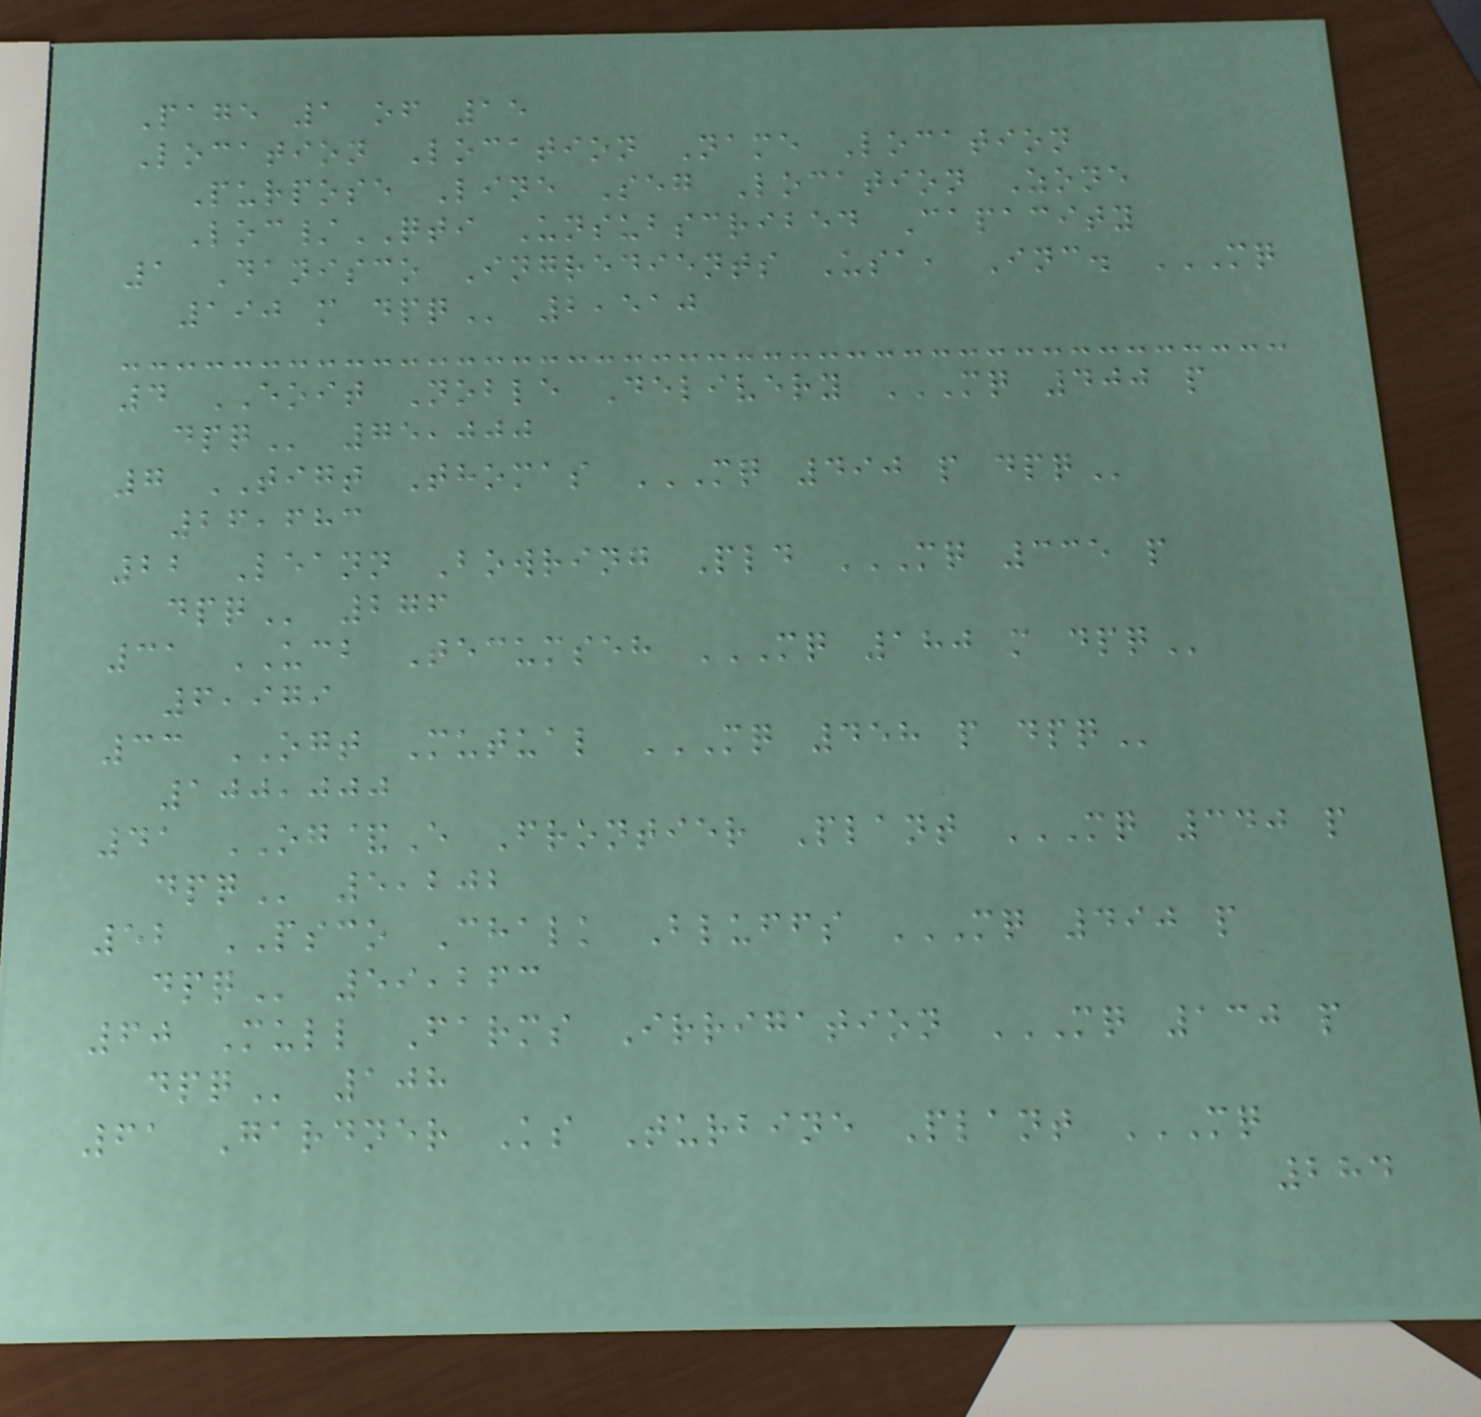Page 1 of 15
Location Location Name Location
Purpose Line Seg Location Zone
Loc/QTI Unsubscribed Capacity
1 Danisco Ingredients Usa, Inc. MQ
190 M DPQ 2,510
4 EOIT Noble Delivery MQ 400 P
DPQ 75,000
7 TIGT Thomas MQ 490 P DPQ
26,683
22 Leann Bowring Pld MQ 335 P
DPQ 276
31 UCB Tecumseh MQ 180 M DPQ
6,979
33 OGT Mutual MQ 458 P DPQ
100,000
41 OG&E Frontier Plant MQ 340 P
DPQ 5,202
52 PSCO Chalk Bluffs MQ 490 P
DPQ 59,263
60 Mull Farms Irrigation MQ 130 P
DPQ 108
61 Gardner Ks Turbine Plant MQ
284
